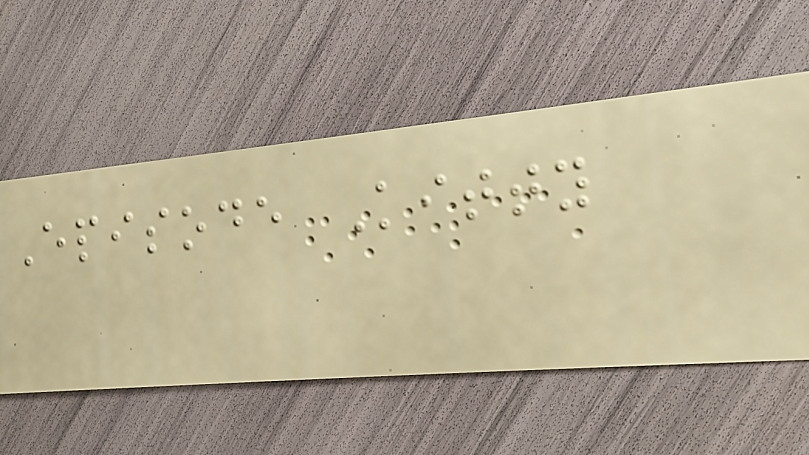Episode Kitty
